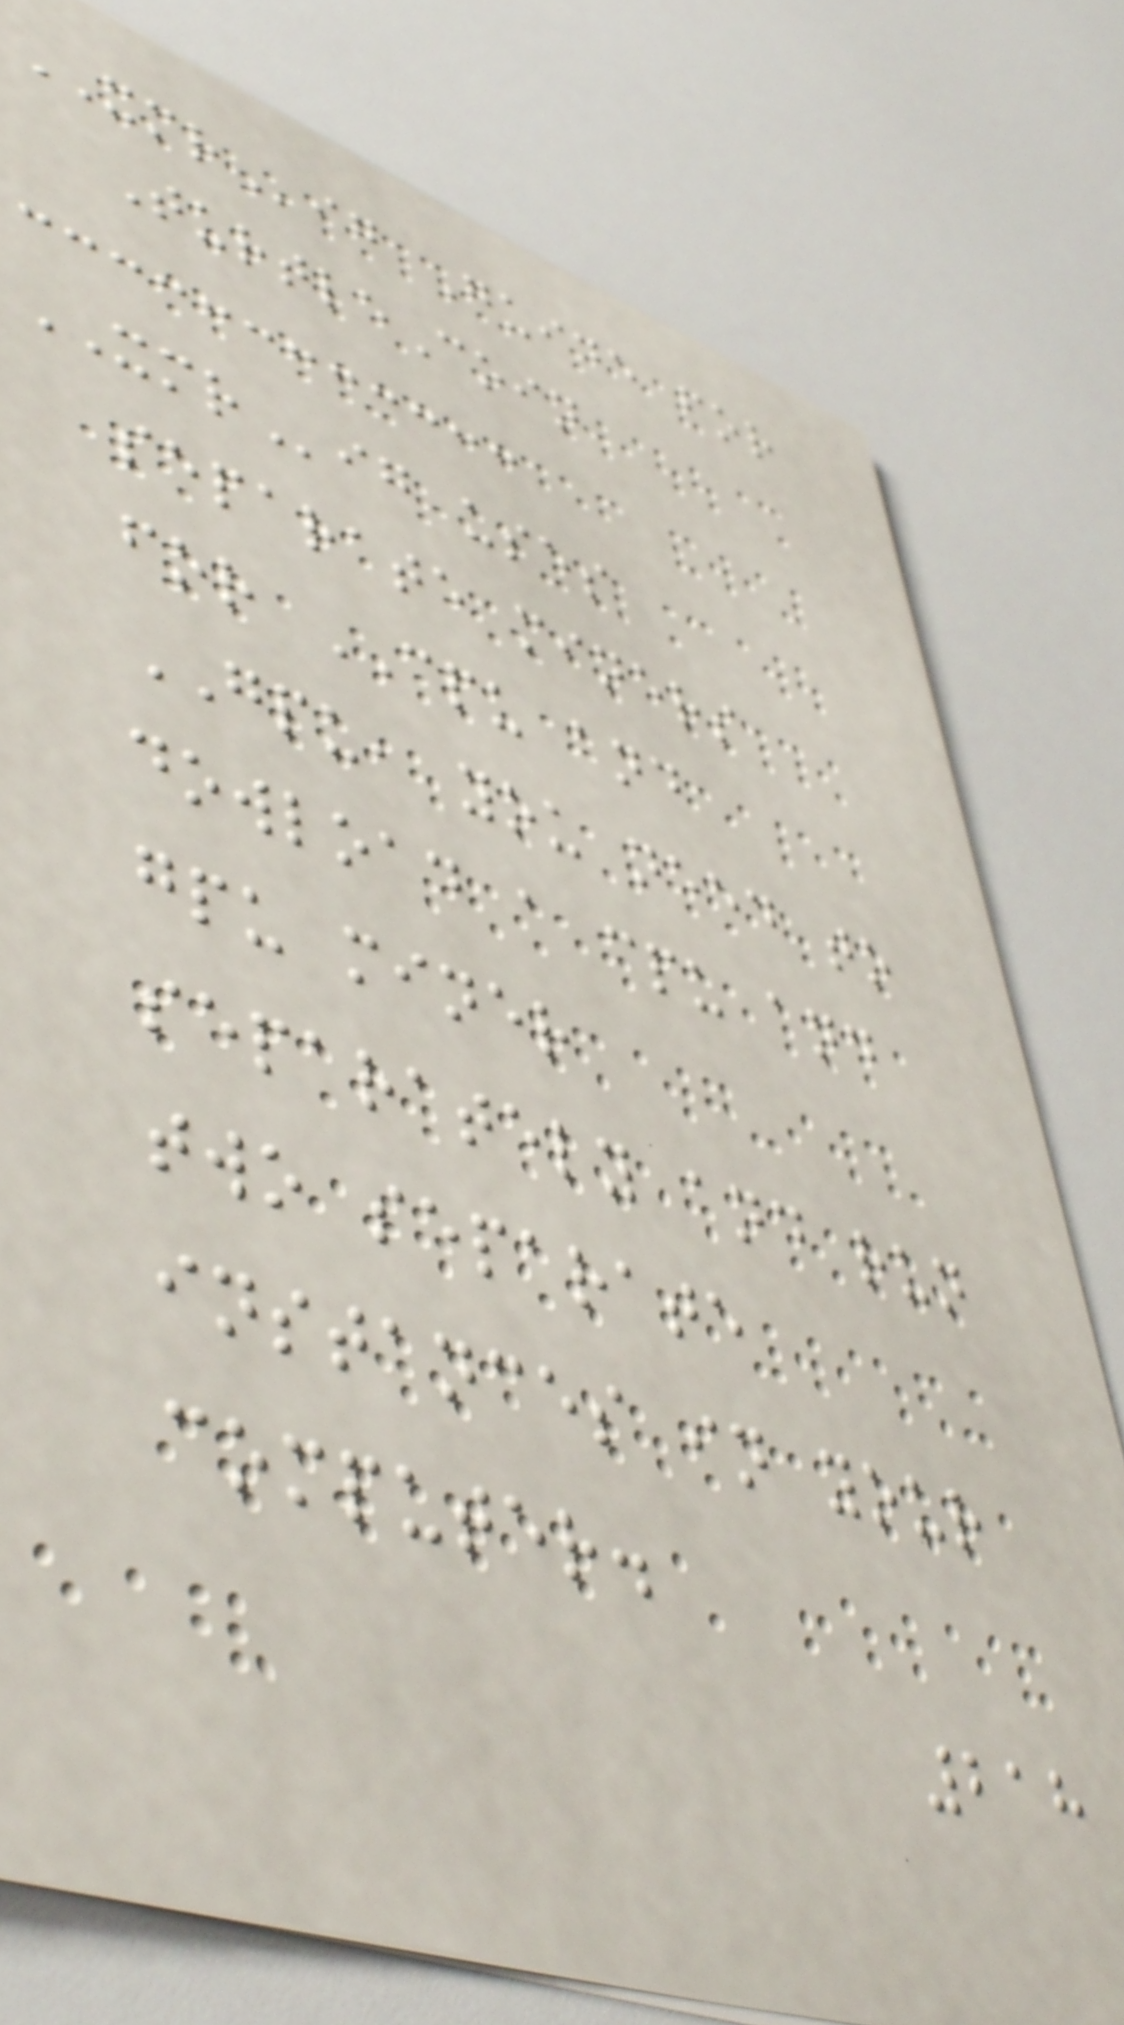XMRig Guide for
TurtleCoin
XMRig uses
separate miners
for CPU and
GPU, you need to
dowload a cpu and
gpu miner
separately and run
two separate
instances in your
computer.
218
